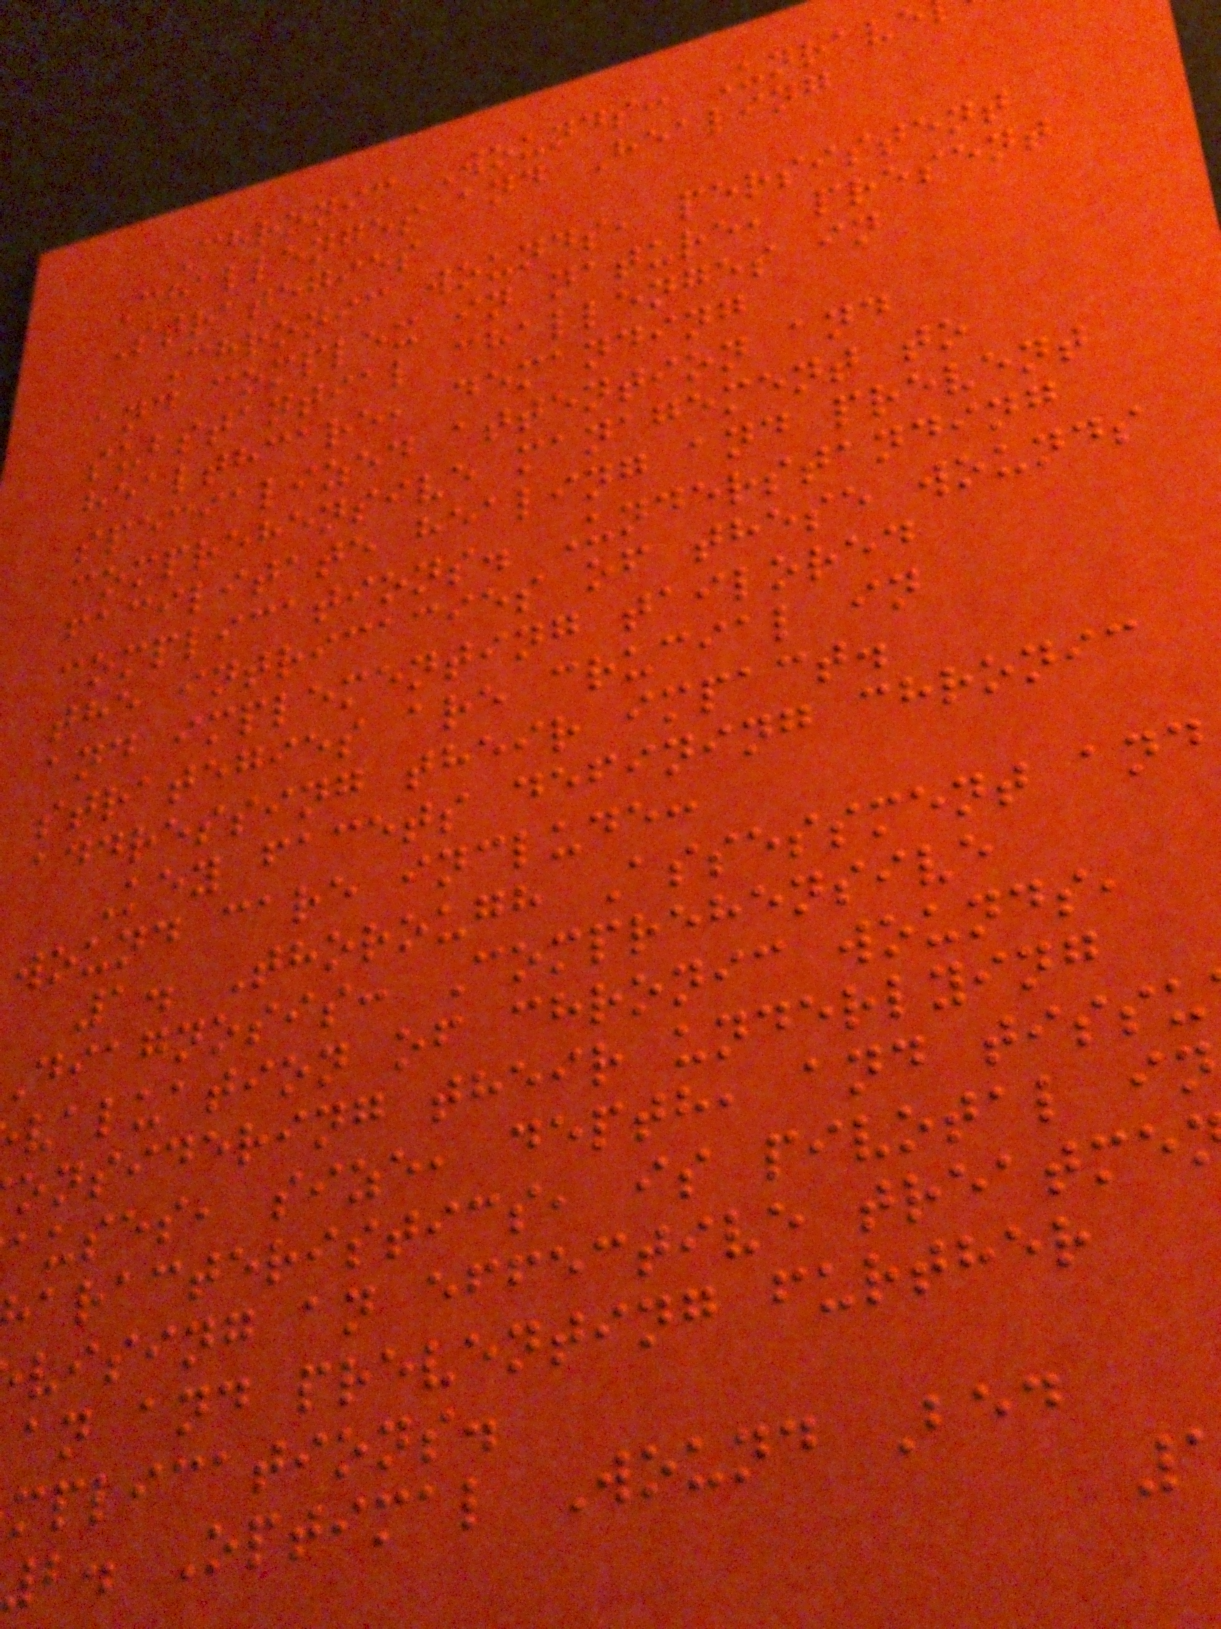Chronic Wounds: Unrave
Challenges and Healing
Strategies
Chronic wounds, persistent
and complex in nature, present
substantial challenges in
healthcare, demanding
specialized attention and
comprehensive management to
facilitate healing and prevent
complications. Understanding
the intricacies of these wounds
and implementing tailored
strategies are crucial in
addressing their impact.
Key facets defining chronic
wound care include:
1. Thorough Assessment and
diagnosis: Comprehensive
valuation of chronic wounds,
onsidering their underlying
auses, size, depth, and tissu
aracteristics, is pivotal in
vising an effective treatme
an and preventing further
mplications.
2. Optimal Wound Bed
